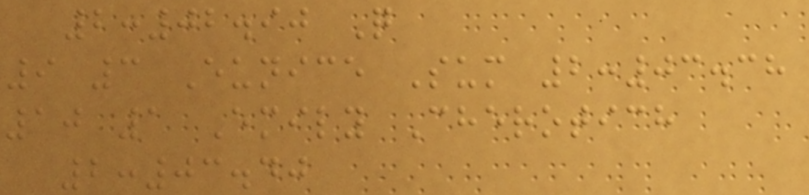2:02.90 Q
9 3 Eunice Sum 2:03.38
10 1 Emily Cherotich
2:03.40
